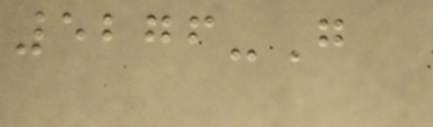5276-G
